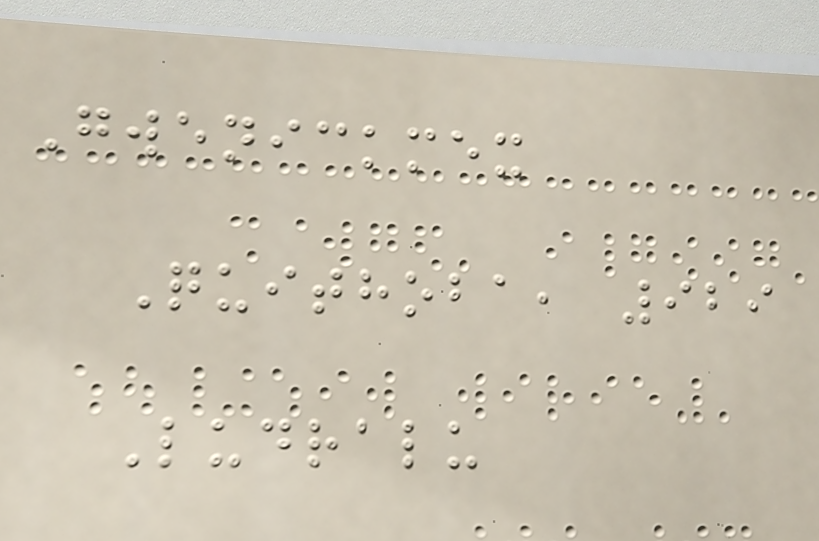Gwenickmex
Quithoba, 929
Ludralu
